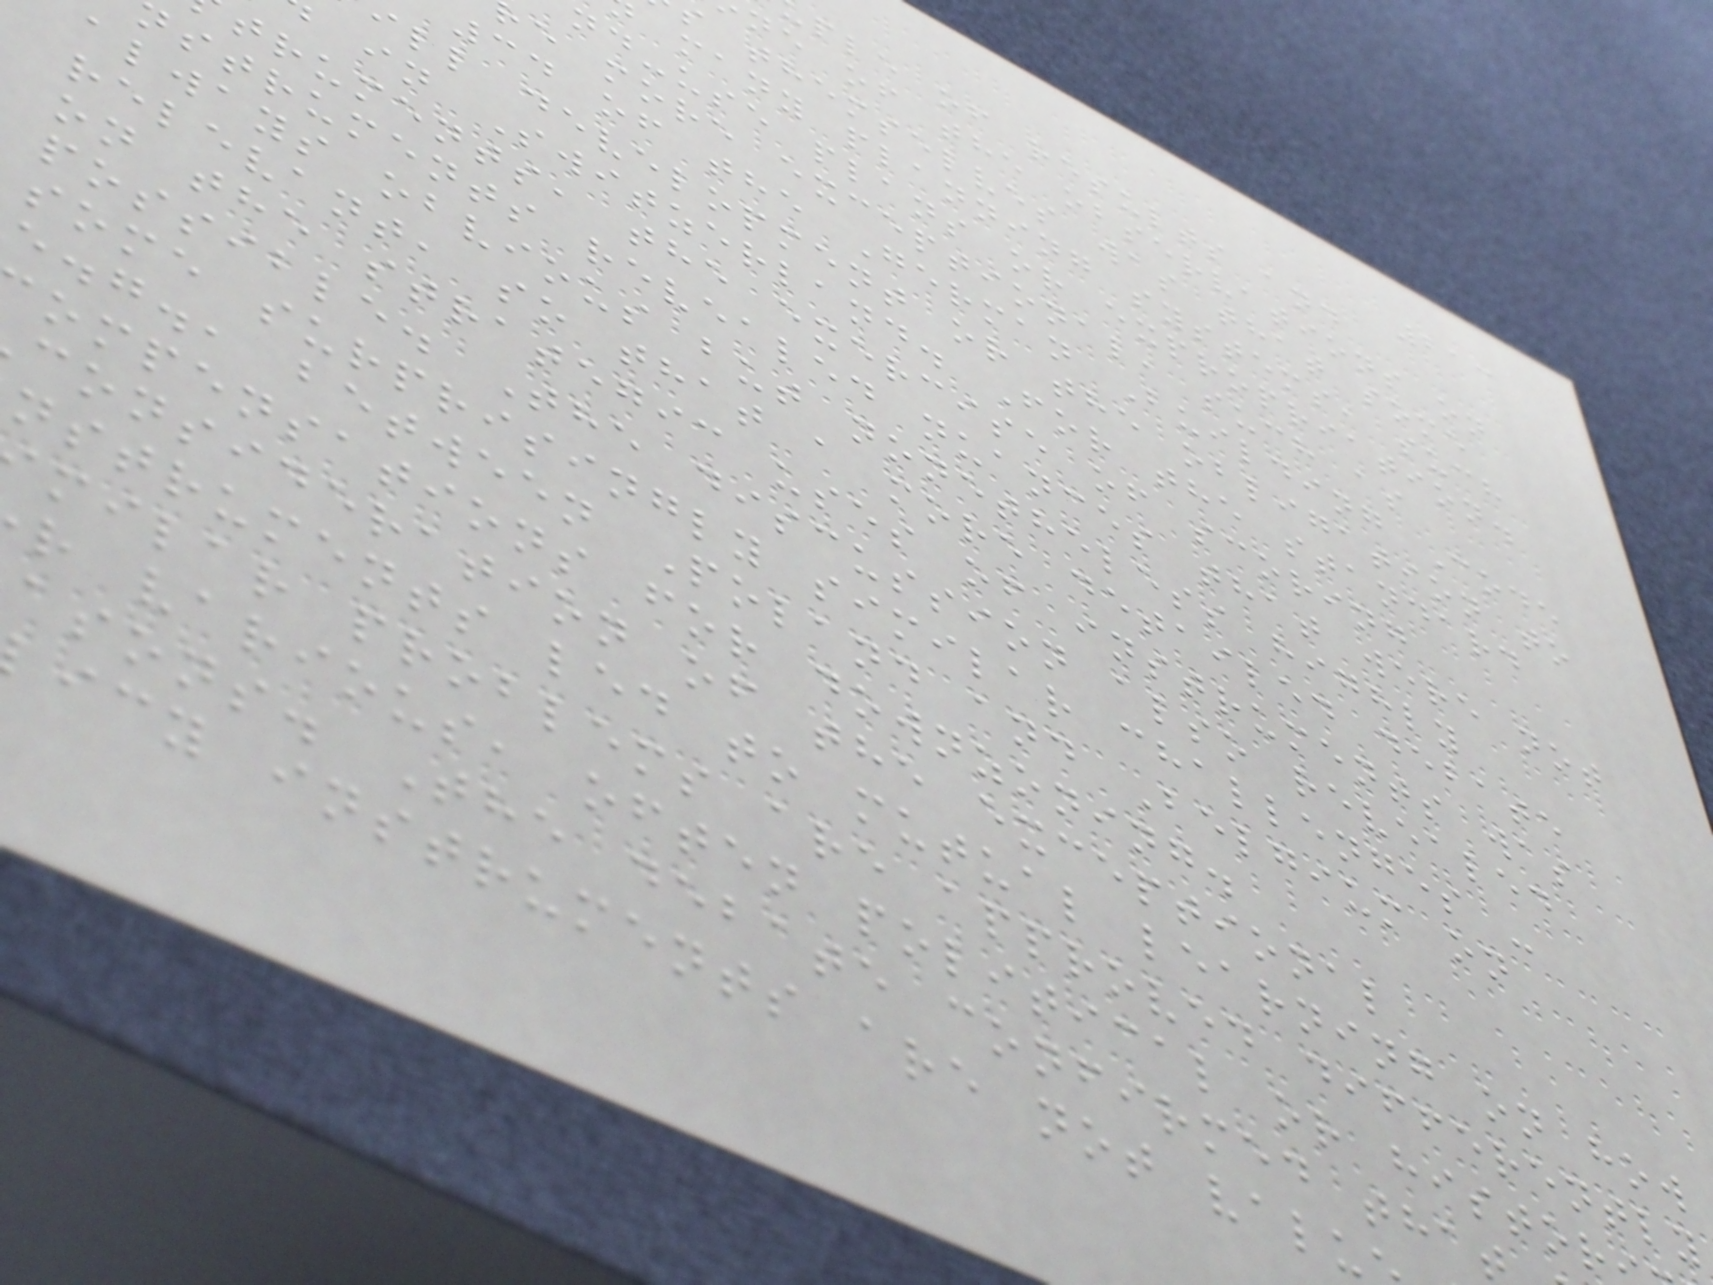213
ple of results and
ne of the observations on
s themselves was that some
many planning systems, such
nd-use plans or expropriation.
e more exceptional, such as
34 of the German Building Code
ill development or the obligation to
in Switzerland. For the standard
truments, the exercise of scoring
struments revealed nuances that were not
always obvious but nonetheless highly
relevant, so that a more detailed debate
on the strategic uses of instruments was
possible. The discussion also revealed
some surprisingly similar challenges -
e.g., between Poland and Belgium on
ompensations for downzoning.
consideration of the exceptional
nstruments led to mutual learning on how
milar problems are approved differently
r various, often political or histor
asons. The debate confirmed tha
icy instruments are not valu
